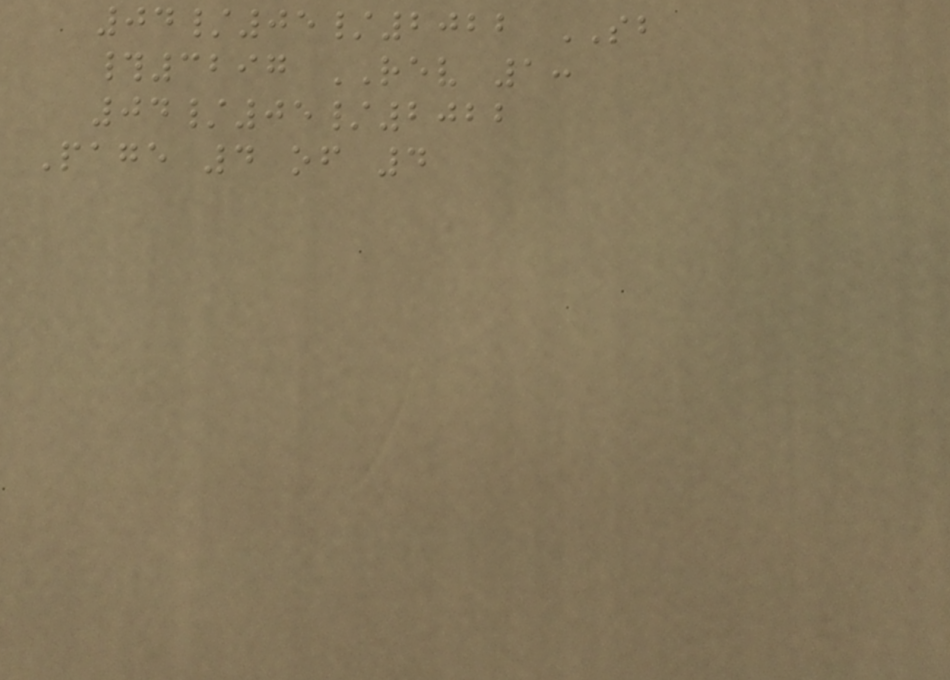04/05/2022 SB
#3297 REV 1:
04/05/2022
Page 4 of 4
